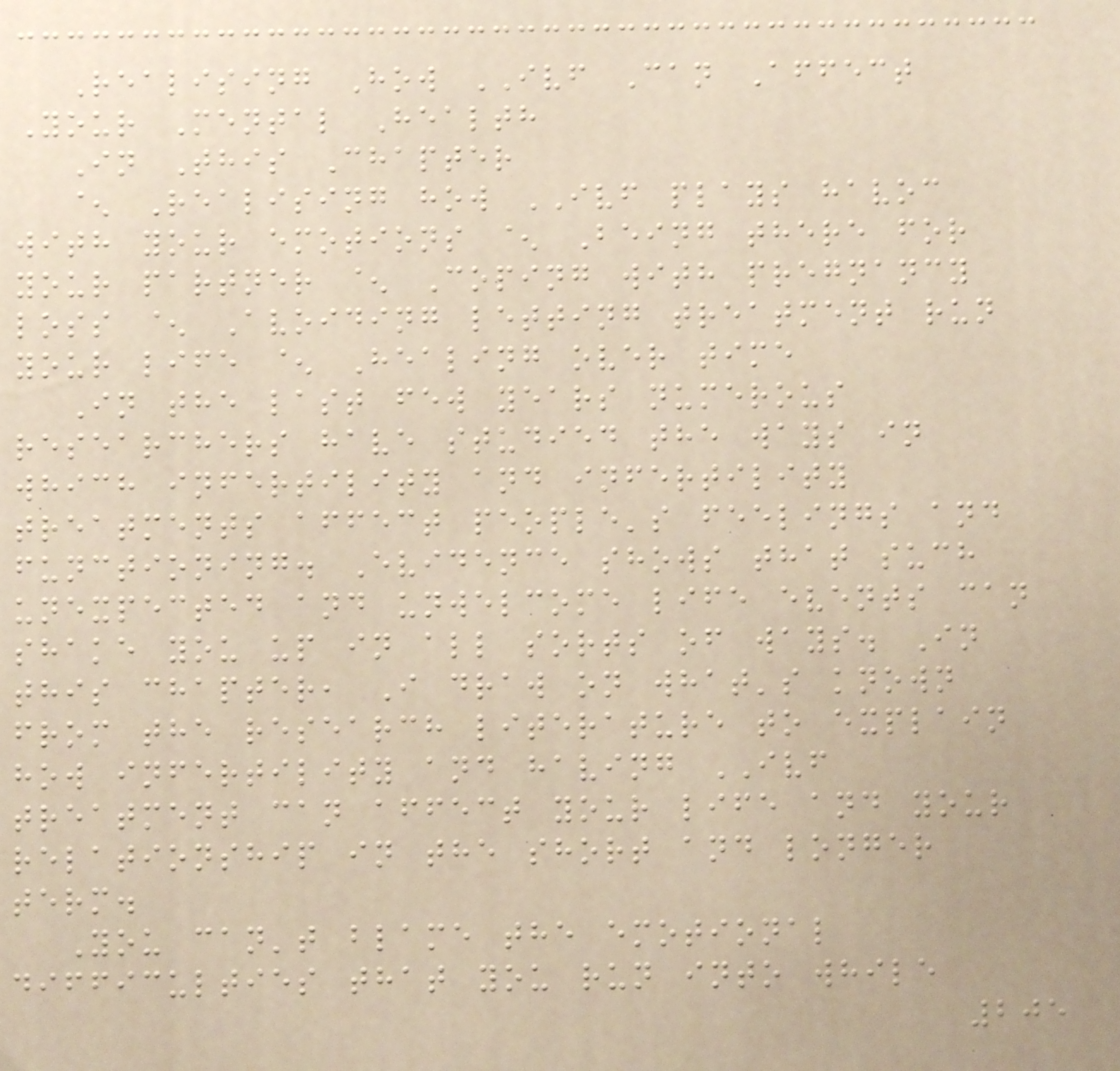Realising How IVF Can Affect
Your Mental Health
In This Chapter
^ Realising how IVF plays havoc
with your emotions ^ Being there for
your partner ^ Coping with pregnancy
loss ^ Avoiding letting treatment run
your life ^ Healing over time
In the last few years numerous
researchers have studied the ways in
which infertility and infertility
treatments affect people's feelings and
functioning. Evidence shows that such
unexpected and unwelcome life events can
shake you up in all sorts of ways. In
this chapter, I draw on what's known
from the research literature to explain
how infertility and having IVF
treatment can affect your life and your
relationship in the short and longer
term.
You can't blame the emotional
difficulties that you run into while
205
